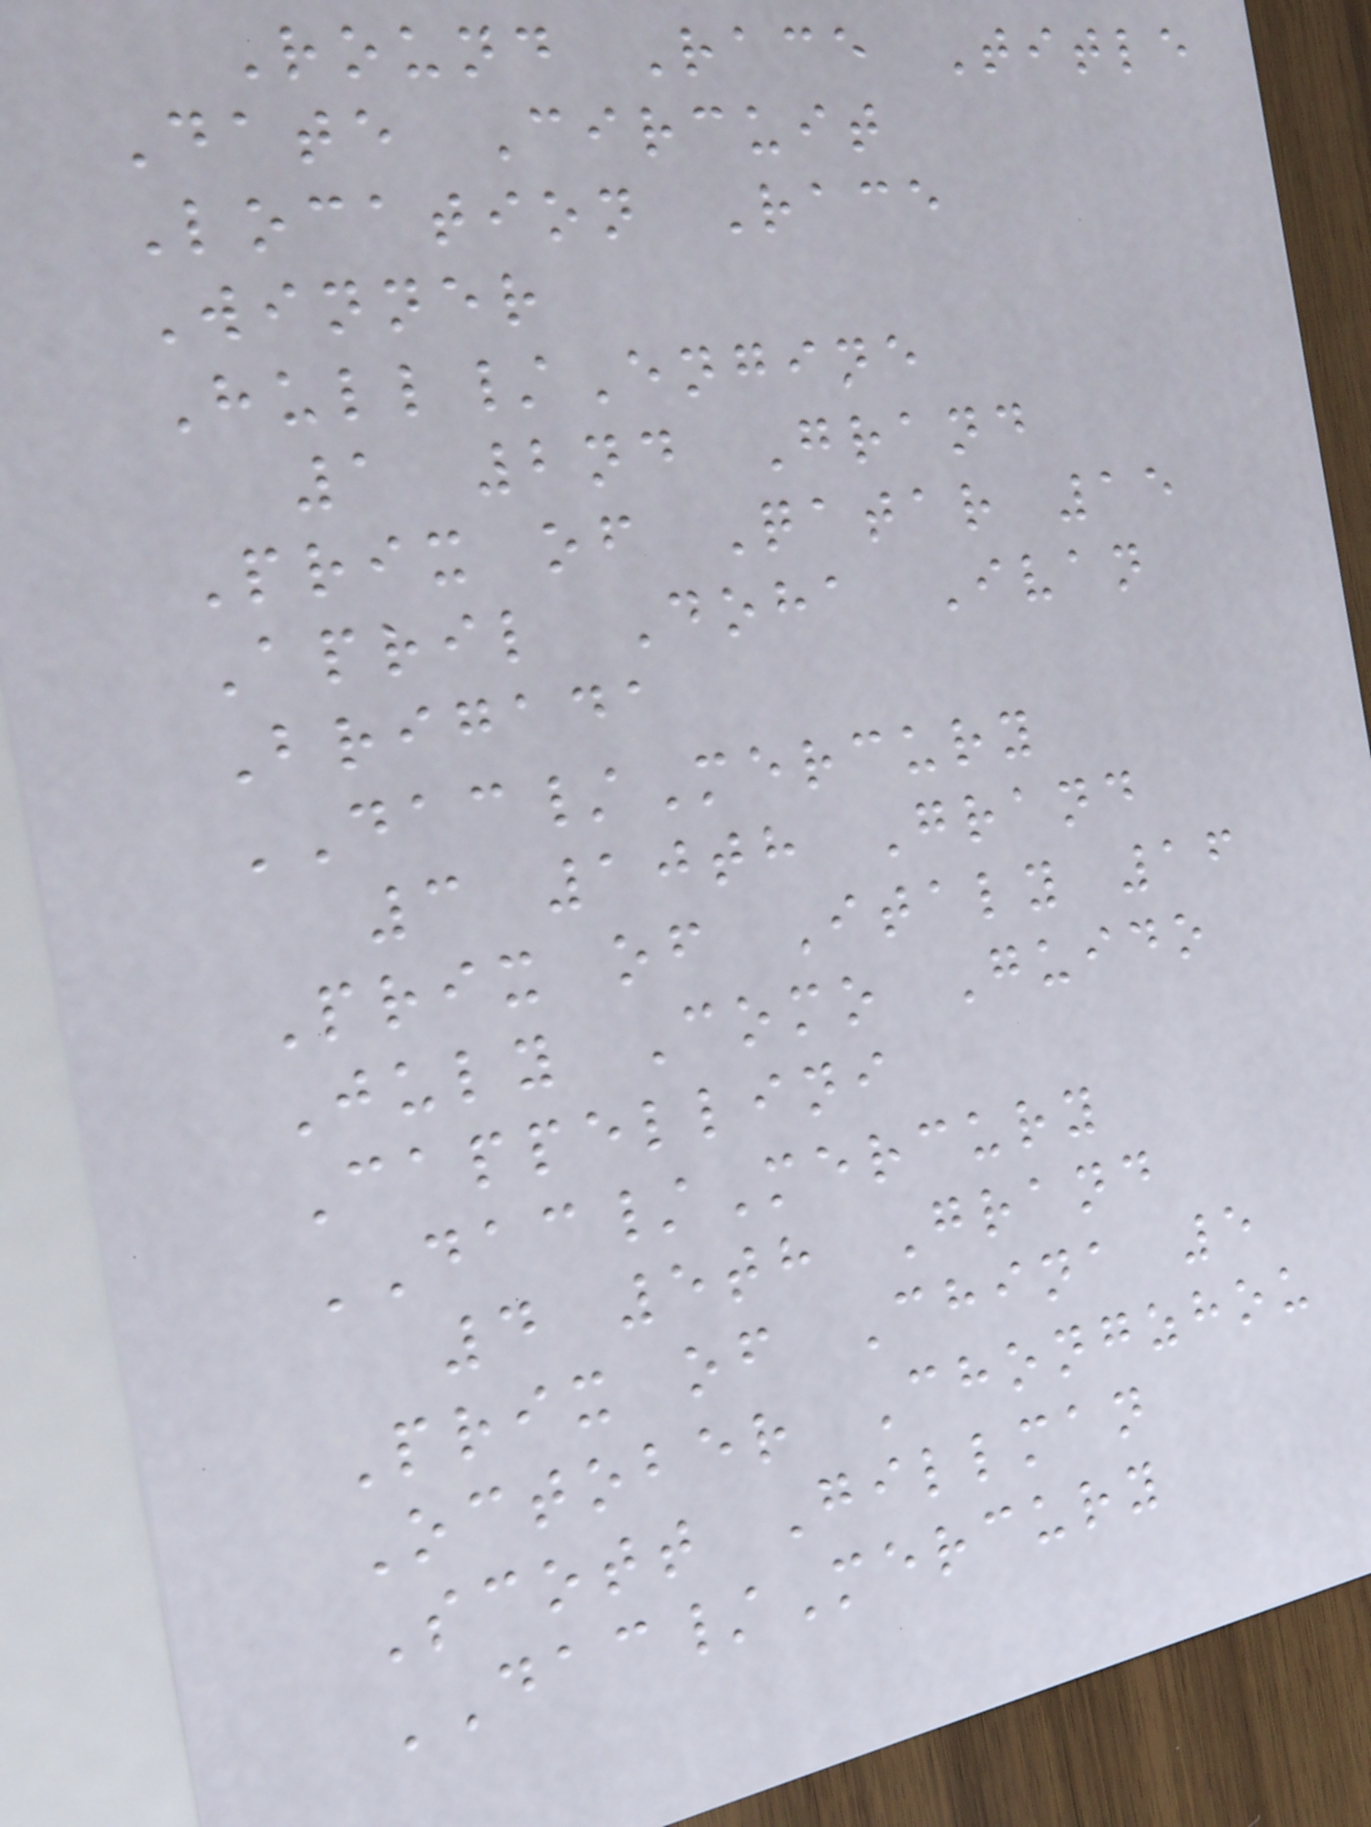Round Race Title
Date Circuit
Location Race
Winner
Hull/Engine
1 2nd Grand
Prix of Qatar 15
April Doha Ivan
Brigada
DAC/Mercury
3 10th Grand
Prix of Italy 16
July Como Guido
Cappellini
DAC/Mercury
4 5th Grand
Prix of China 5
October Chongzhou
Scott Gillman
DAC/Mercury
